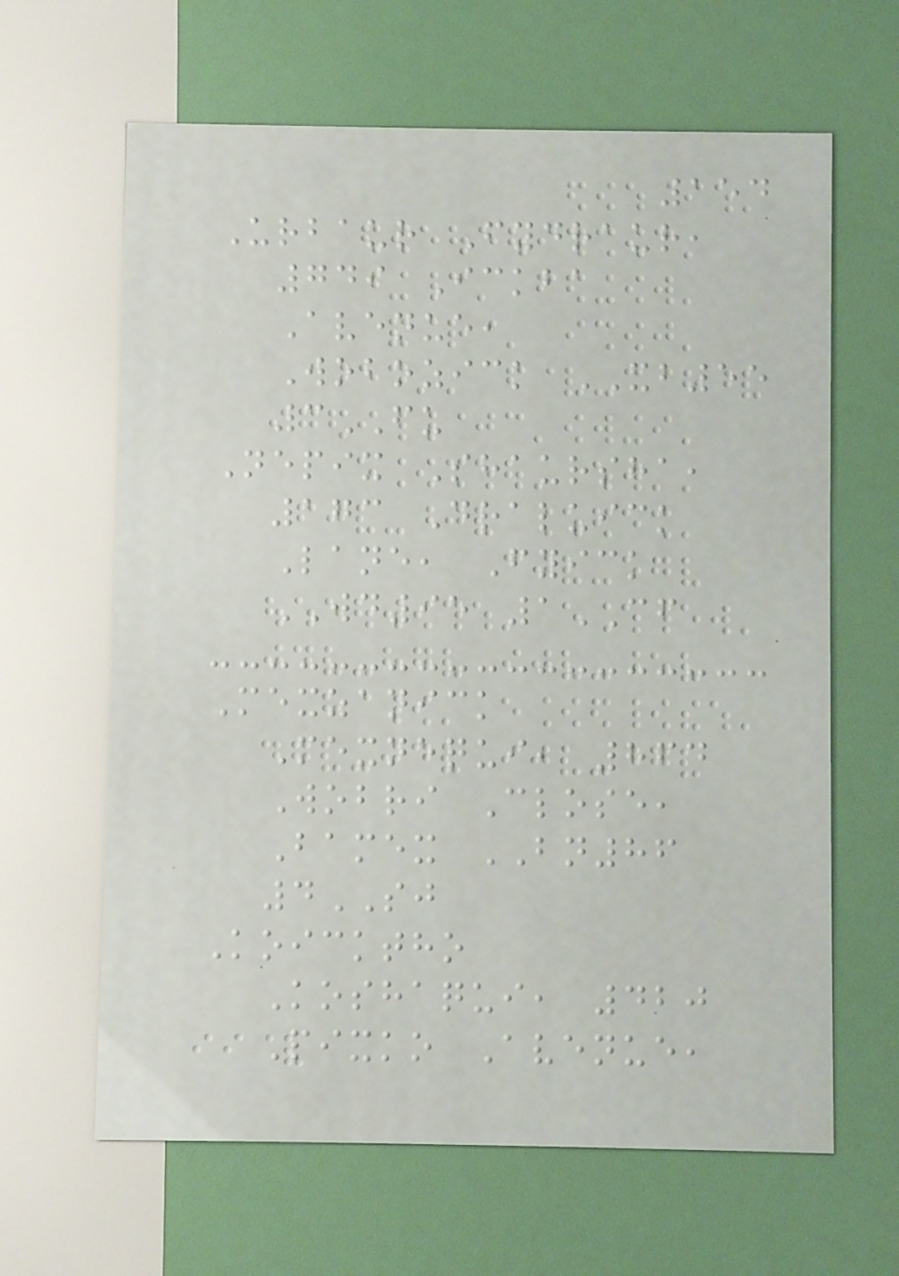154
Urbaur Fydraur,
749 Ickba
Avenue,
Wobozick XB55
3FU
Nepix Shaursha,
173 Draluick
Lane, Fyick
WD95 1CF
Mexzanick
Mexnequi, 864
Wobri Close,
Bamex BN86
4SJ
Koicktho
Koshaqui, 420
Pixko Avenue,
